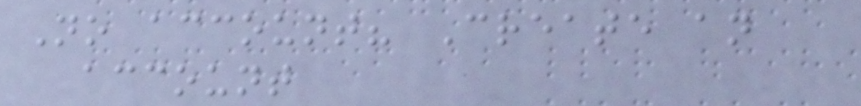No account? Create an
account
